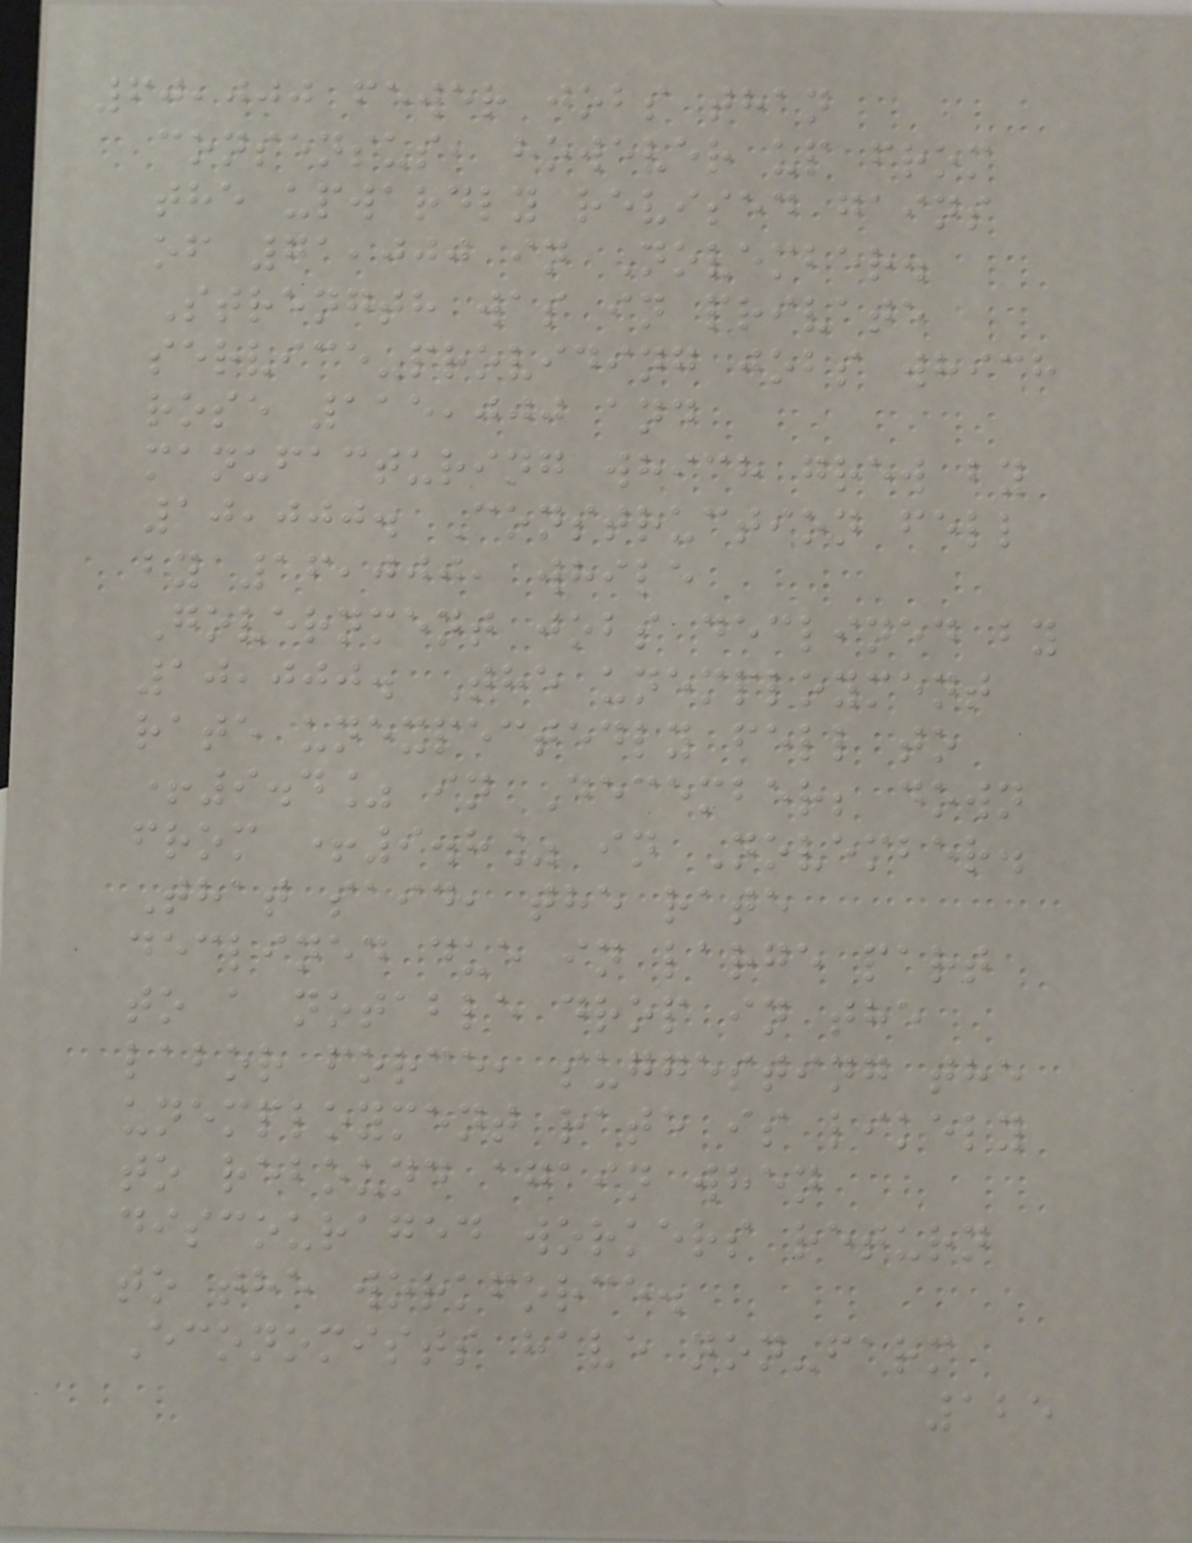60,000 fewer jobs than
consensus, however up from
the upwardly revised gains
of 71,000 in November.
Strength was in private
service-providing jobs which
rose 115,000 and
manufacturing which grew by
10,000. Construction fell
by 16,000, while
Government jobs declined by
10,000. The unemployment
rate unexpectedly fell to
+9.4% in December; down
from +9.8% in November.
That said, the rate
declined due in large part
to a notable drop in the
labor force, suggesting the
unemployment rate is likely
to rebound again when
discouraged workers return
to the workforce.
Economists have non-farm
125
